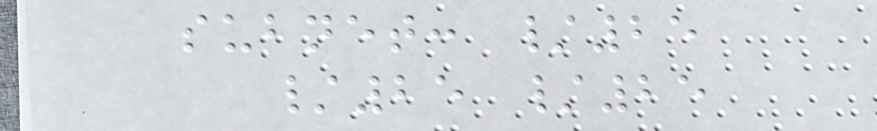subnet: /25
/25 /25
